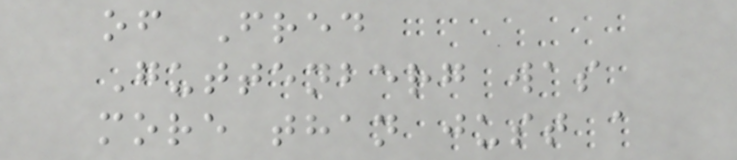of Fred
Guttenberg was
more than just a
